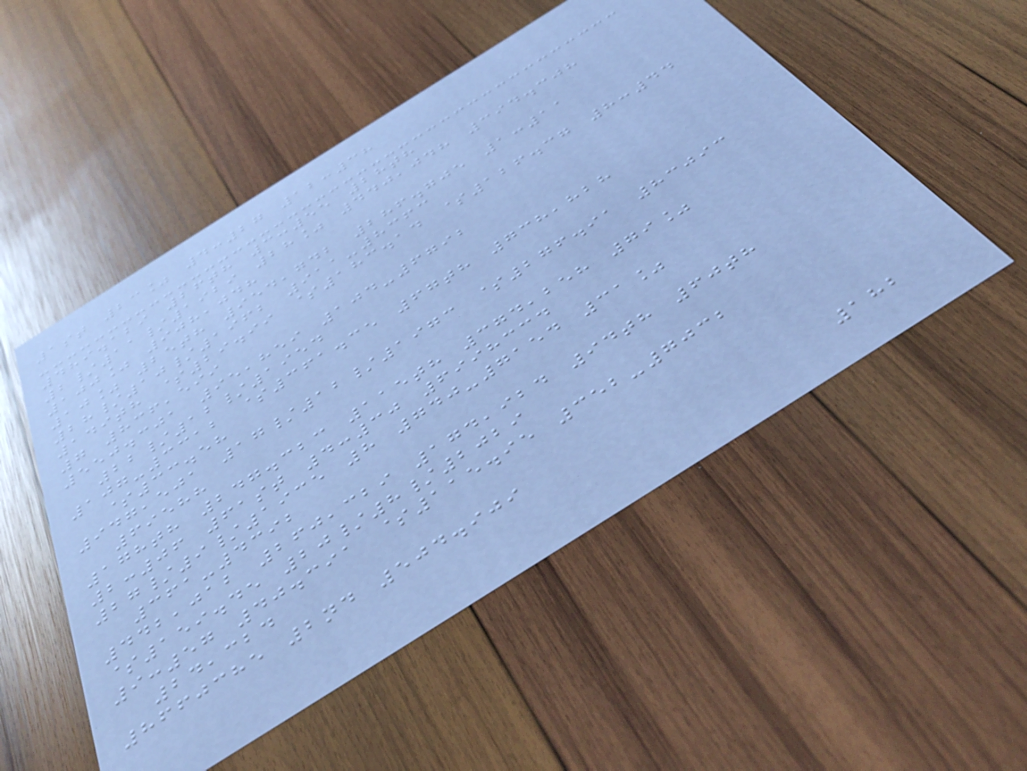1st 23% 4:27 12:38
489.129 26th 3:55 28th
2/11/1929 28% 440,048 394.308
100% 908,048
10% 25th 954,742 286.705 1:11
28/10/1962 911-8363
149th $29.99 $183.14 $126.37 8:44
7 836,599
550.301 95,859 104-6792
22/12/1954
107-3312 $361.35 67th 738,828
$33.58
947,501 17/12/1973 $276.91 83093
69588
178th 247.323 115th 374,258 79%
2:06 61st 4:30 6998334
27/9/1935 8 740-7154 31%
361-4392
442,012 260,329 174,924 94th 60th
$159.45 20/8/2029
9:57 40.391 $115.95 352-7032
24,324
8660385 2nd 504.909
182
